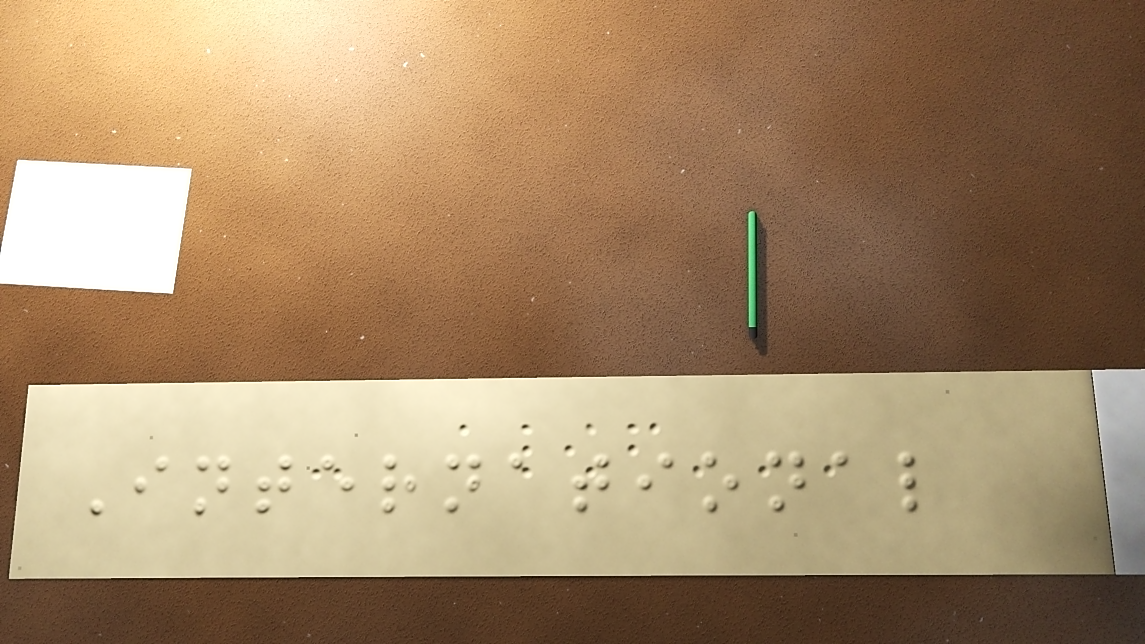International
